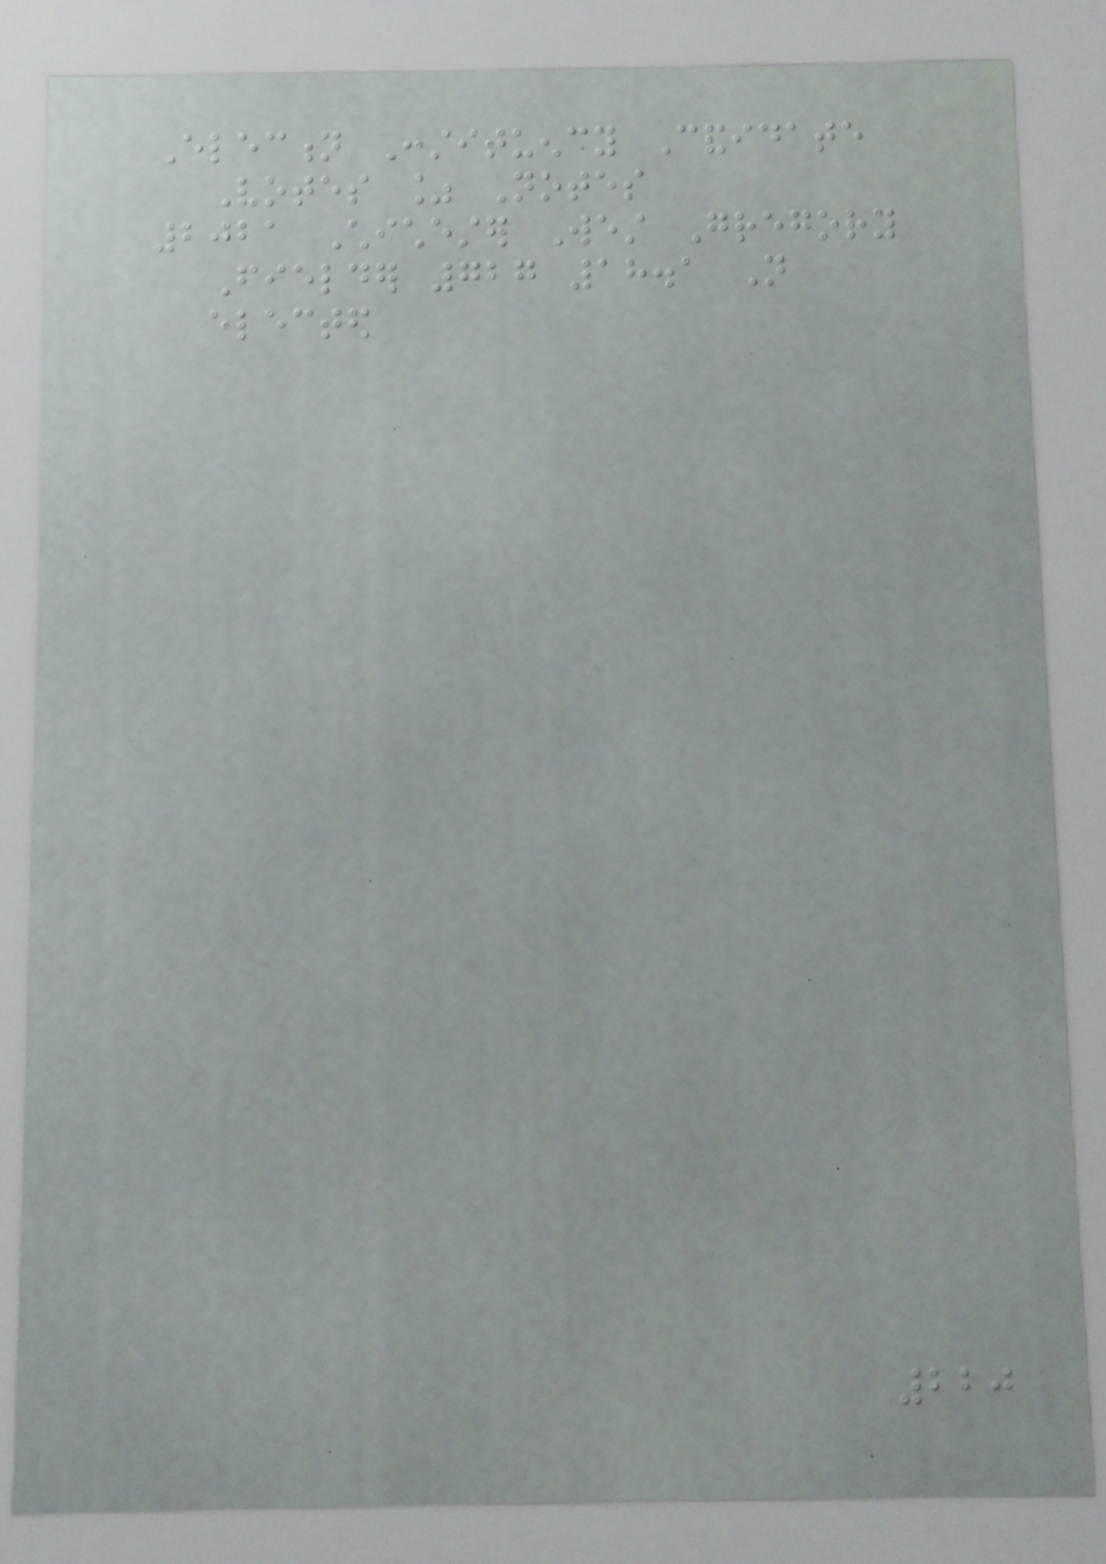Election Constituency Candidate
Votes % Notes
2021 Chichester West Gregory
Fielder 727 18.1 Not
elected
220
